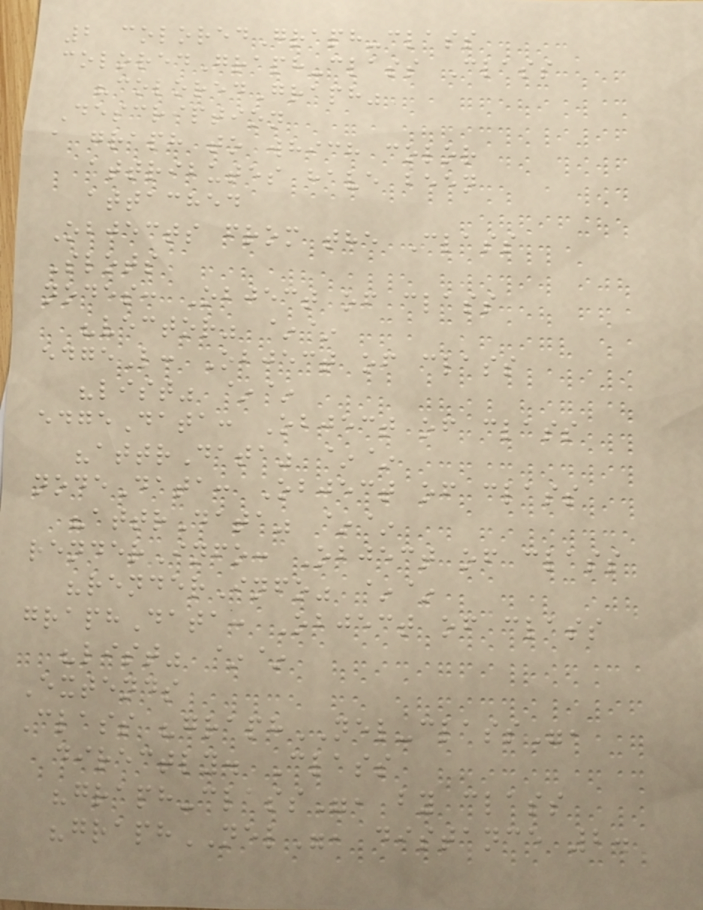2 coloredGraph-class
coloredGraph-class Class
"coloredGraph"
Description
a graph to which color
attributes have been
attached
Objects from the Class
Slots
nodes: Object of class
"vector" ~~
edgeL: Object of class
"list" ~~
edgeData: Object of class
"attrData" ~~
nodeData: Object of class
"attrData" ~~
renderInfo: Object of class
"renderInfo" ~~
graphData: Object of class
"list" ~~
Extends
Class "graphNEL-class",
directly. Class
"graph-class", by class
"graphNEL", distance 2.
